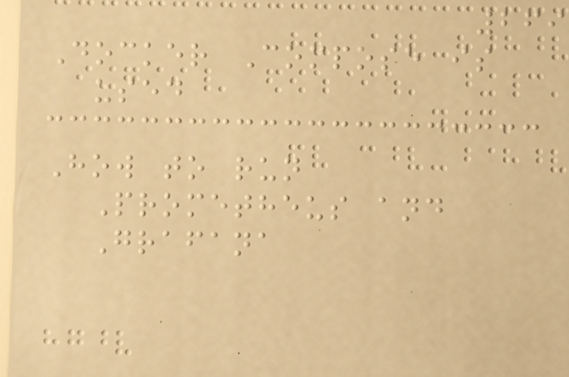269
Docker Compose is
used
How to run
Prometheus and
Grafana
